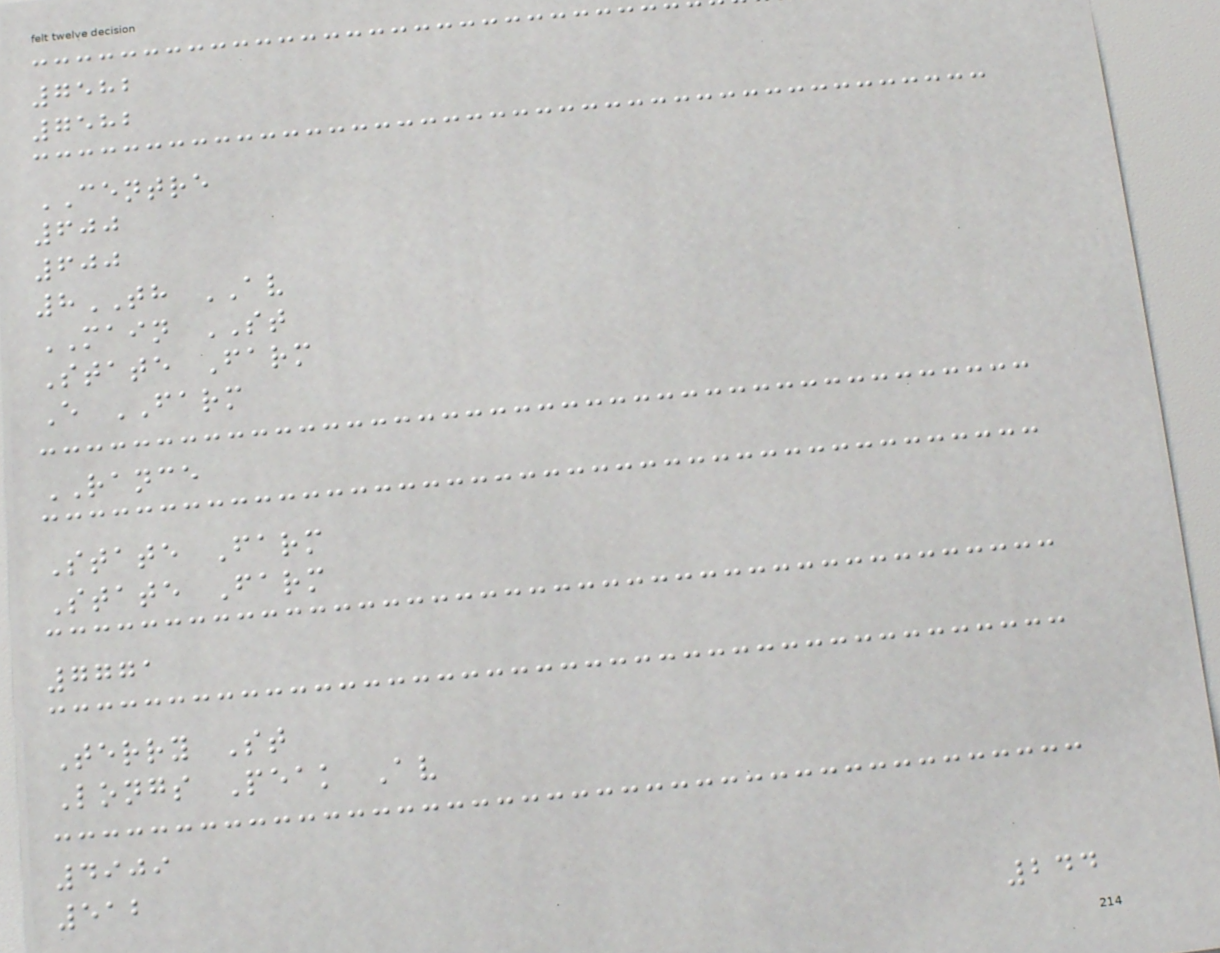7582
7582
CENTRE
600
600
8TH AV
MAIN ST
State Farm
E FARM
RANCE
State Farm
State Farm
7771
Terry St
Longs Peak Av
4909
512
244
